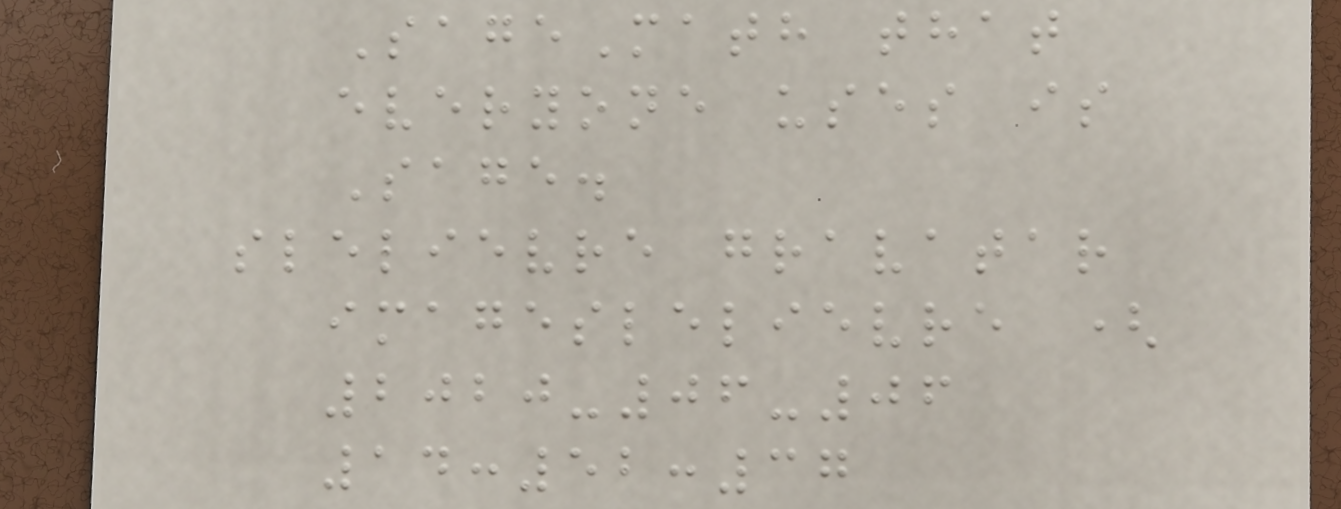SageMath that
everyone uses is
Sage.
slelievre gravatar
imageslelievre (
2020-06-06
14:52:37
